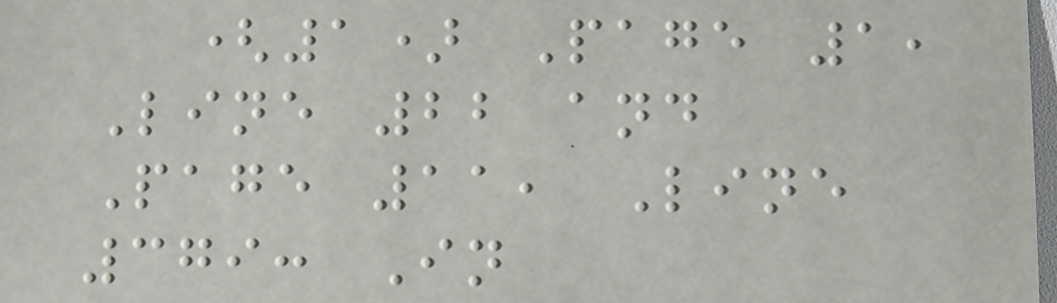(1) Page 1,
Line 22 and
Page 11, Line
379: In
